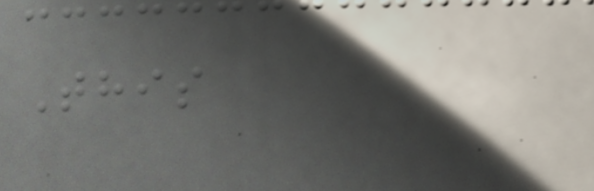This
